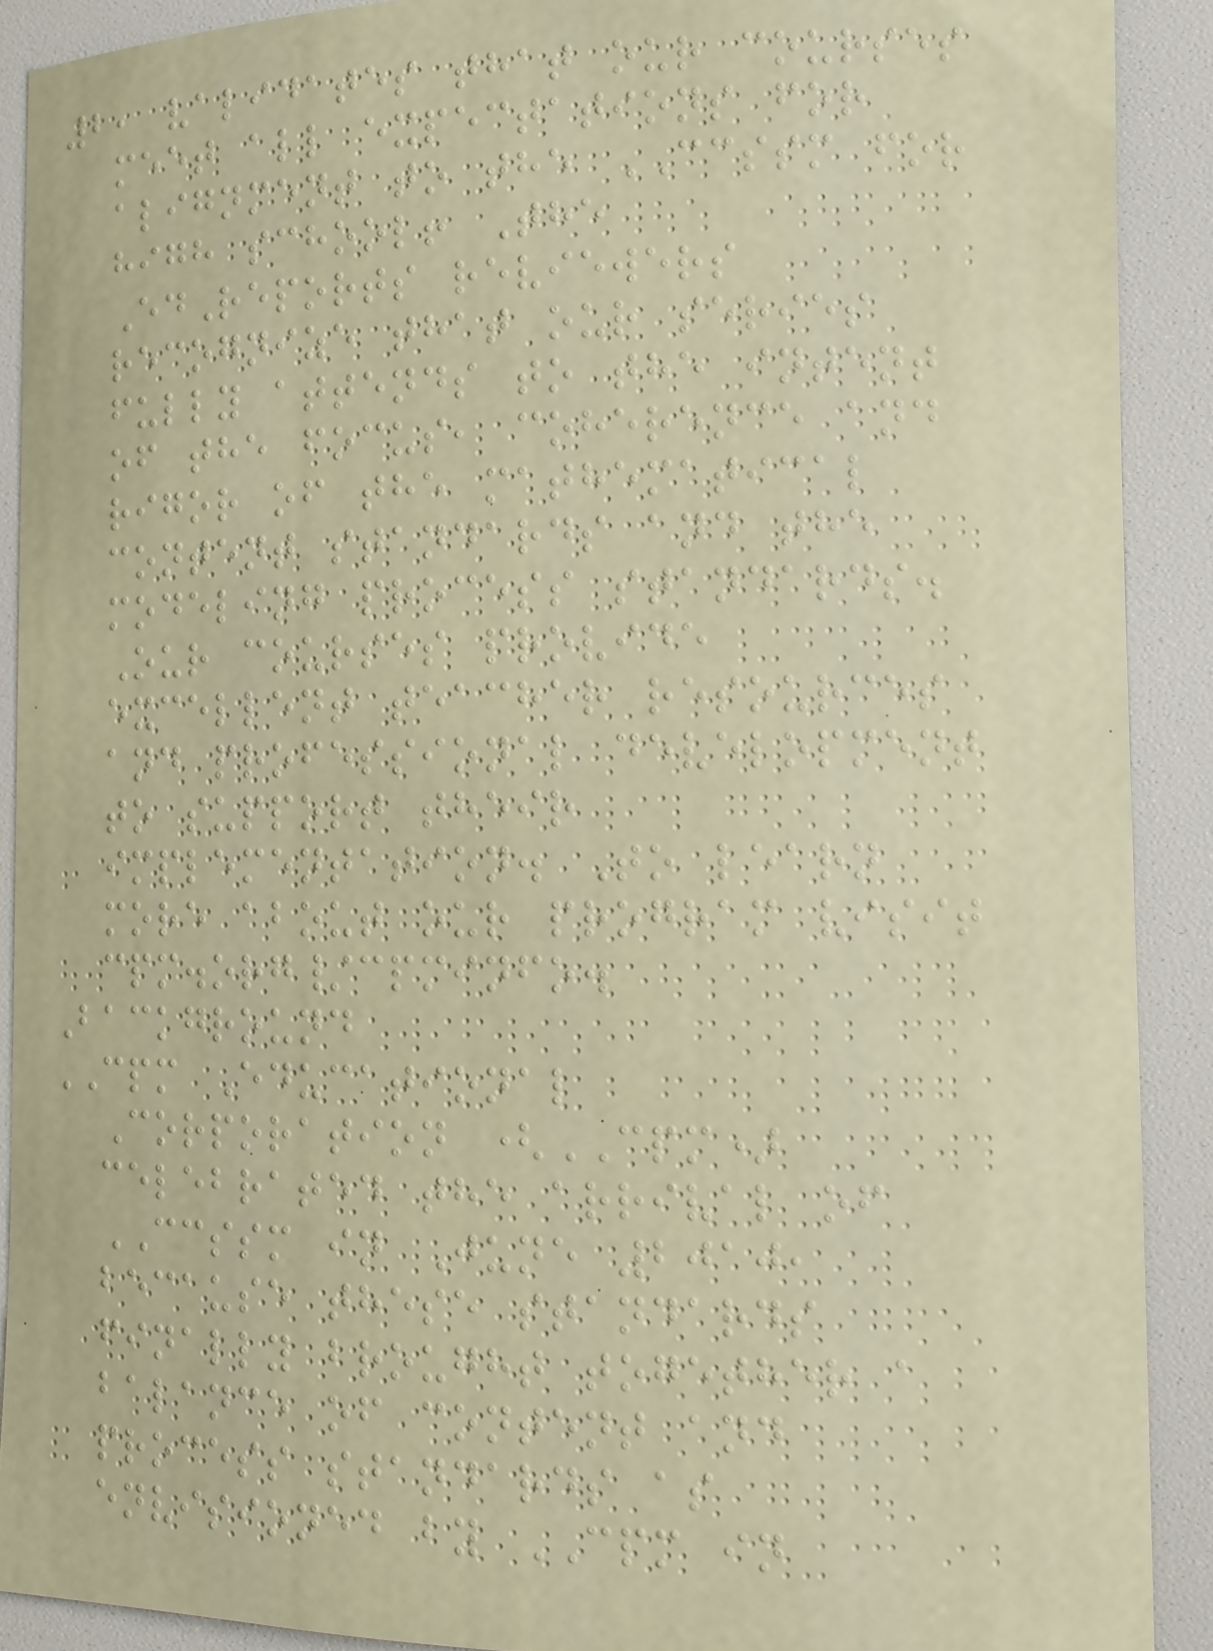2, validates that our courses
meet all expectations for
alignment to the CCSSM for
high school! The
EdReports reviewers
recognize that our series
fully attends to the intent
of the focus, coherence and
rigor of the mathematical
content standards and the
modeling process standards.
Our courses provide
excellent teacher resources
and professional development
to support their
implementation. To learn
more about our program visit
cpm.org/cpminfo.
Background
CPM Educational
Corporation (CPM)
celebrated the arrival of
CCSSM in June 2010,
because these standards
finally brought together a
balance of content and
process standards as
envisioned by CPM in
